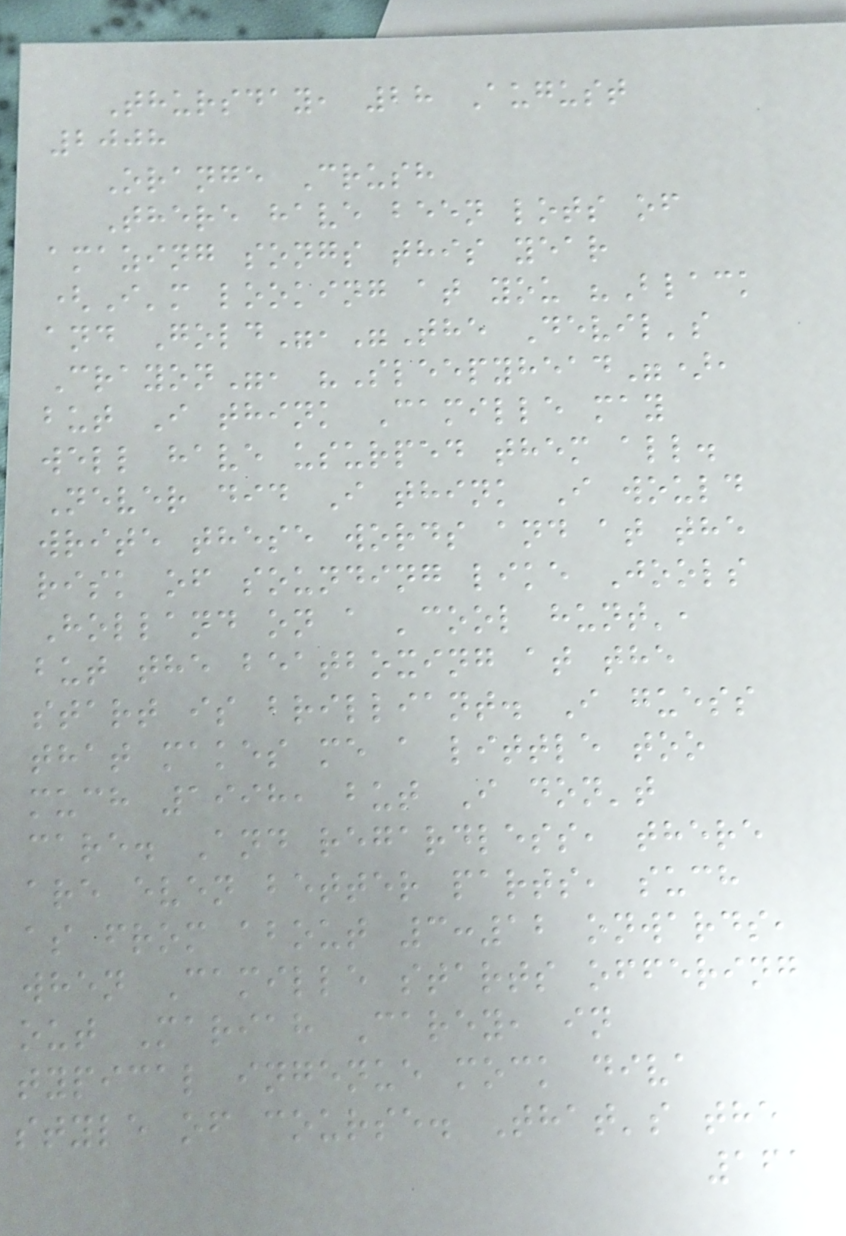Thursday, 28 August
2008
Orange Crush
There have been lots of
amazing songs this year
(I'm looking at you "Black
and Gold","The Devil's
Crayon", "Sleepyhead"),
but I think Camille may
well have usurped them all.
Never did I think I would
write these words and at the
risk of sounding like Jools
Holland on a 'cool hunt',
but the beatboxing at the
start is brilliant. I guess
that makes me a little too
much 1998, but I don't
care. And regardless, there
are even better parts, such
as from about 3:12 onwards,
when Camille starts offering
out Mariah Carey, in
typical ingenue mock diva
style of course. That's the
161
